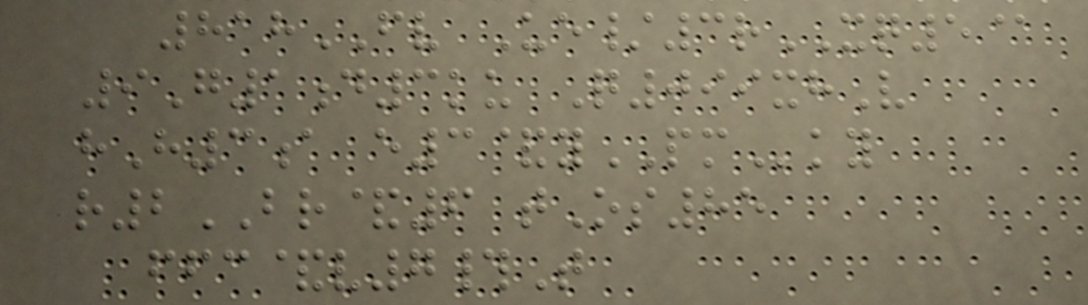818FV Ue/3rXQ5@
9G1d3ku Q099xhV
hH3a e3&yPMky
r2BR&6 tOs85
ffc&v7#T
